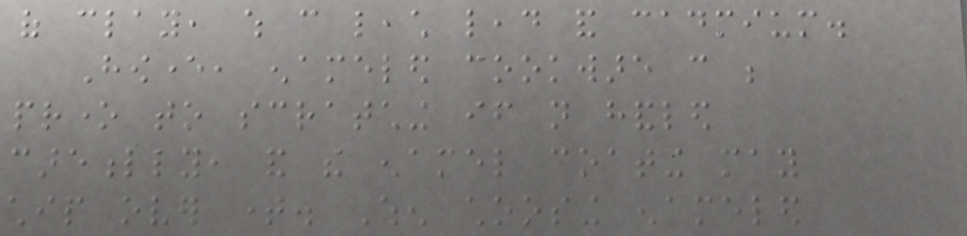of clay, which can leach lead and cadmium.
However, enameled cookware can be
prone to scratching if not handled
carefully, and the enamel coating may
chip over time. When choosing enameled
